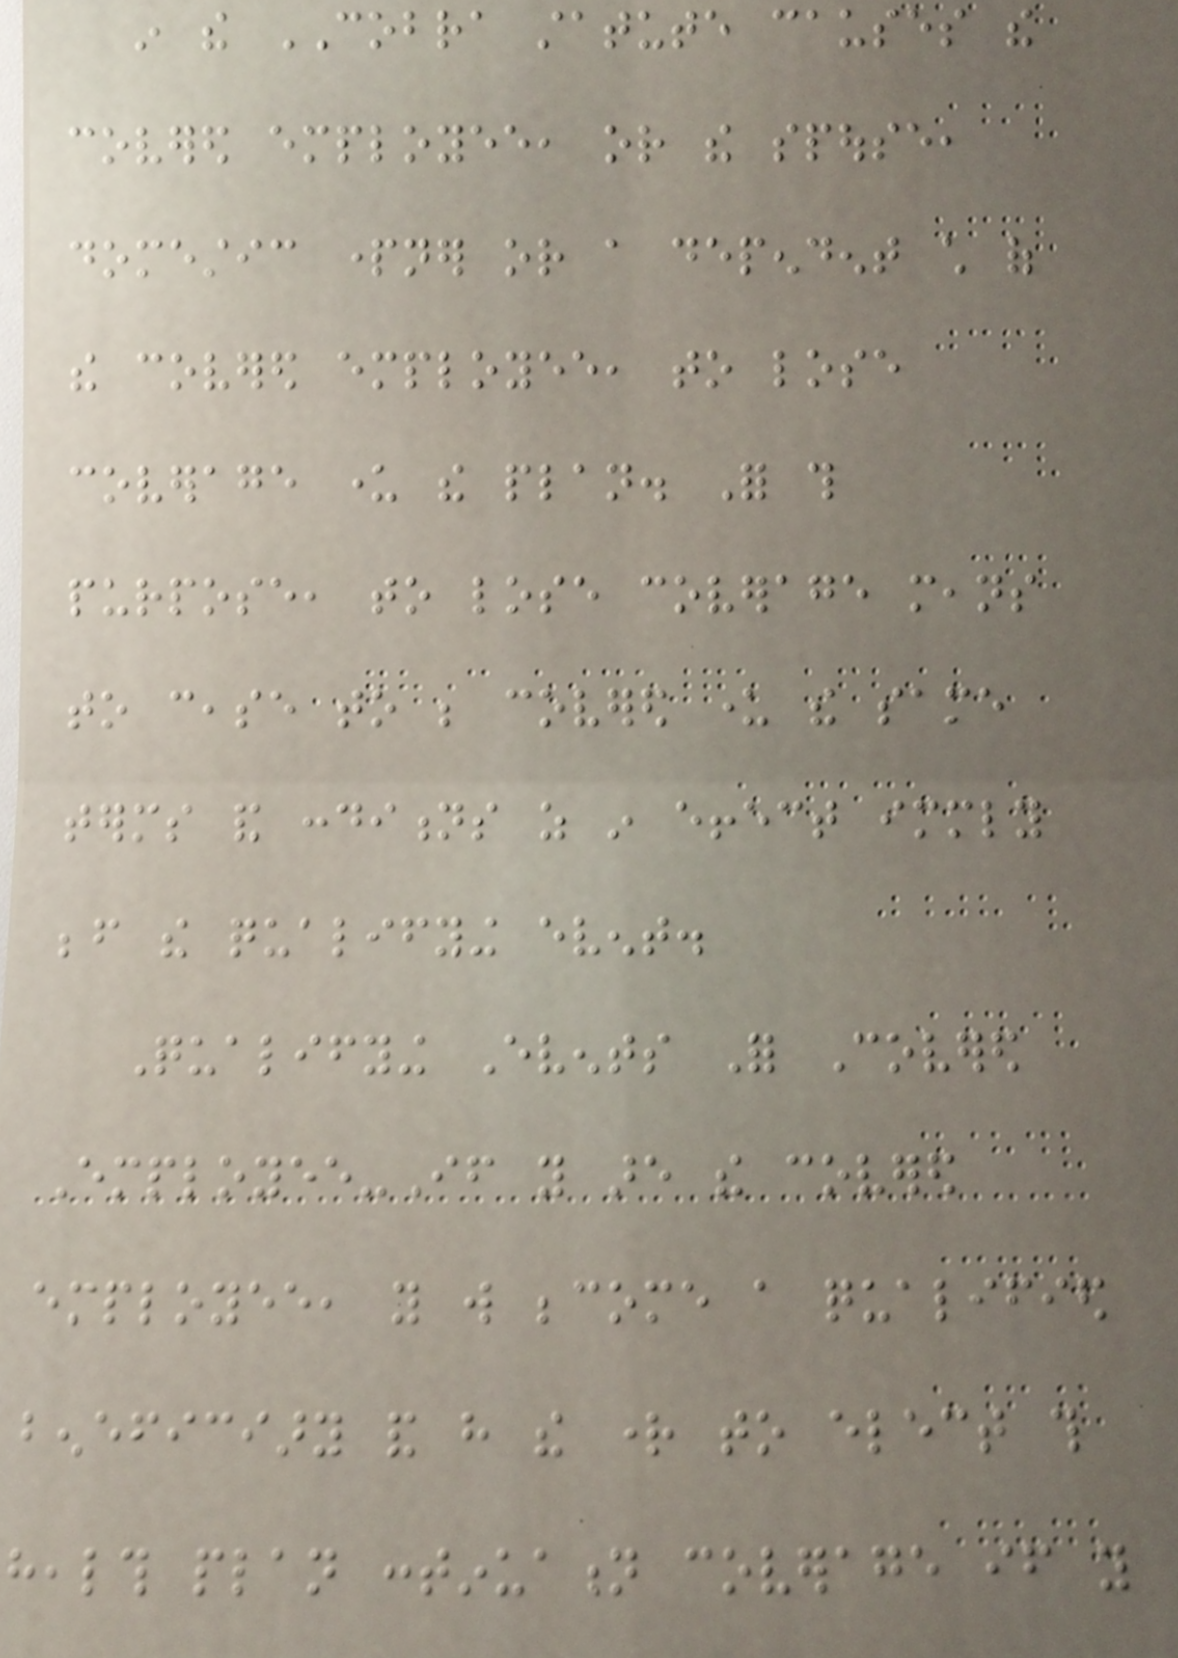in the COBRA statute causes the
covered employee, or the spouse,
domestic partner or a dependent child of
the covered employee, to lose
coverage under the plan. For this
purpose, to lose coverage means
to cease to be covered under the same
terms and conditions as in effect immediately
before the qualifying event.
Qualifying Events For Covered
Employee-If you are the covered
employee, you will become a qualified
beneficiary and have the right to elect this
health plan continuation coverage if you
